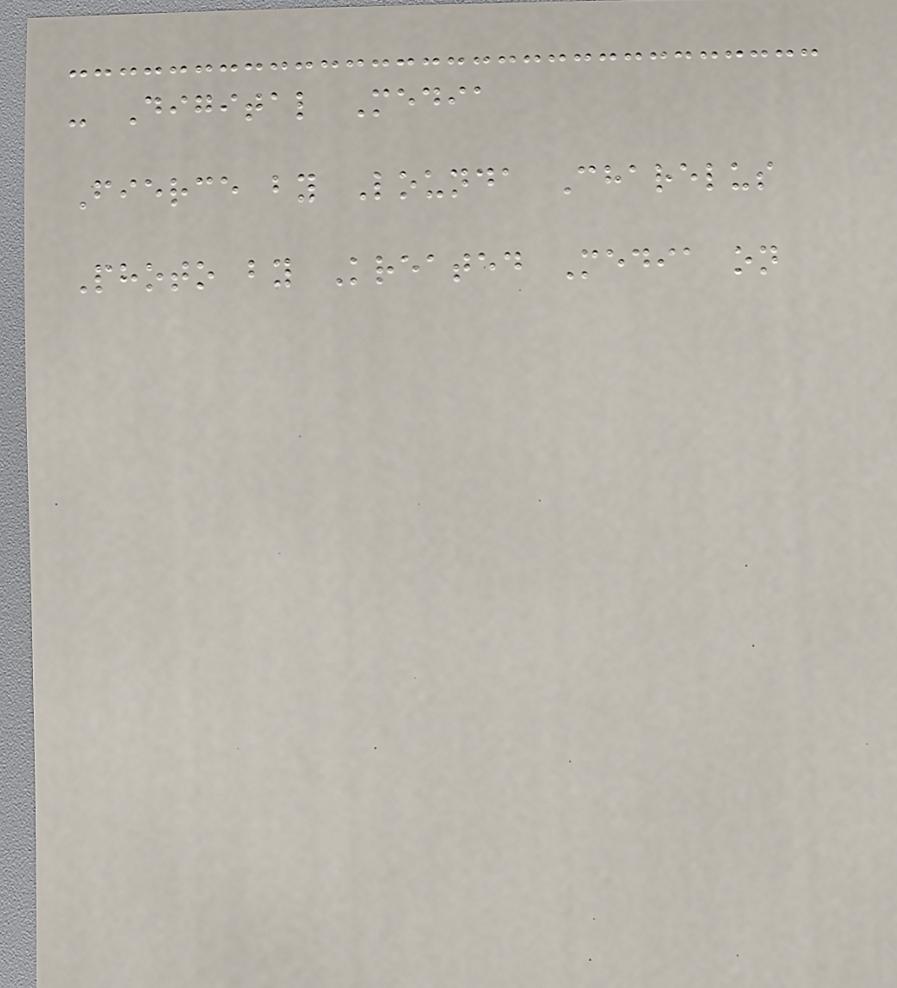- Digital Media
Fierce by Lounda Charelus
Photo by Kreated Media on
